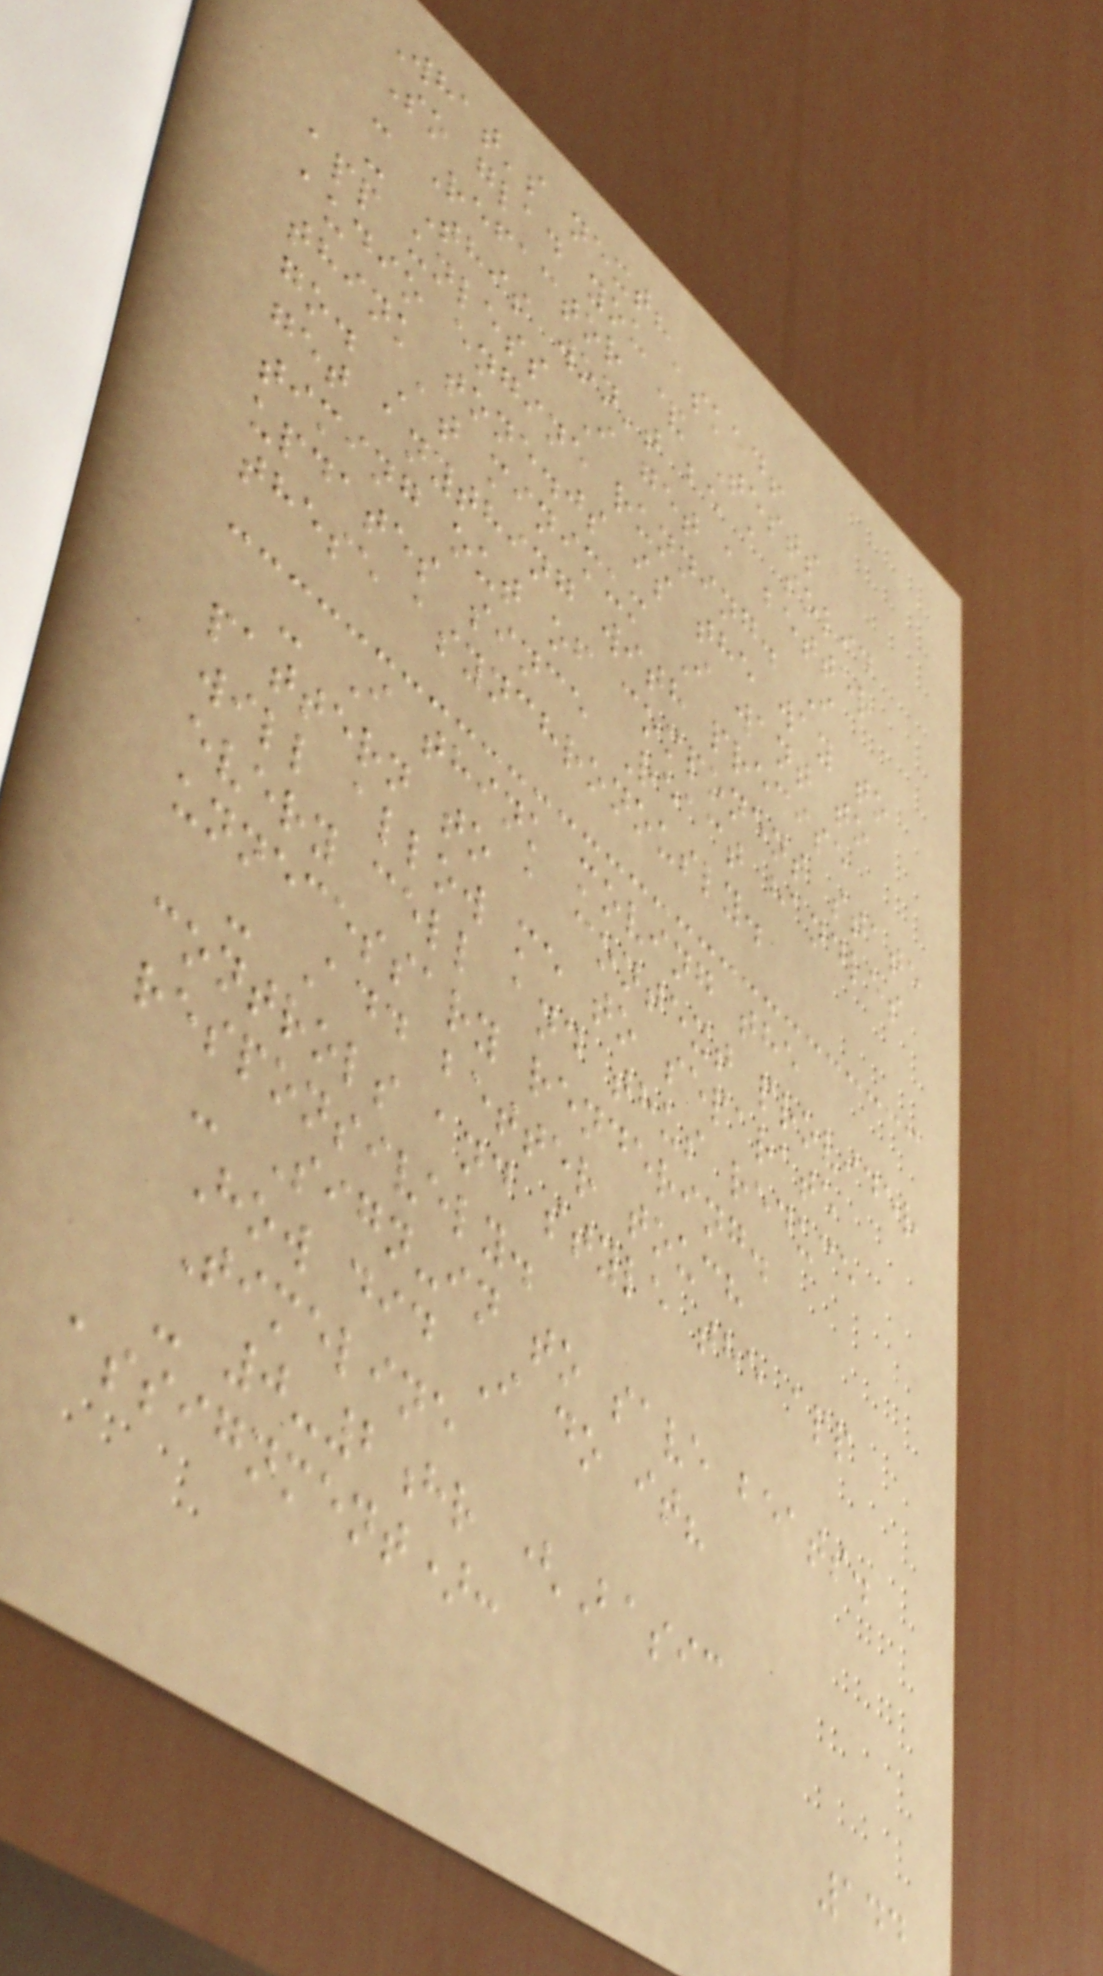What's next?
So glad you asked!
- Refactor & Tests
- This won't be a solid
app unless I get a better
audio engine running. I
think tone.js is the way to
go. At minimum I want to
get anything with precise
timing out of component state
updates since React handles
these asynchronously.
- I think moving the
pattern to a context provider
will allow me to separate
every cell and thus reduce
unnecessary rendering.
- Add better touch
controls and style the app
responsively.
- Sign-in to save beats.
How did I do it?
Timeline
- 0-2hr (Basic
assignment):
144
